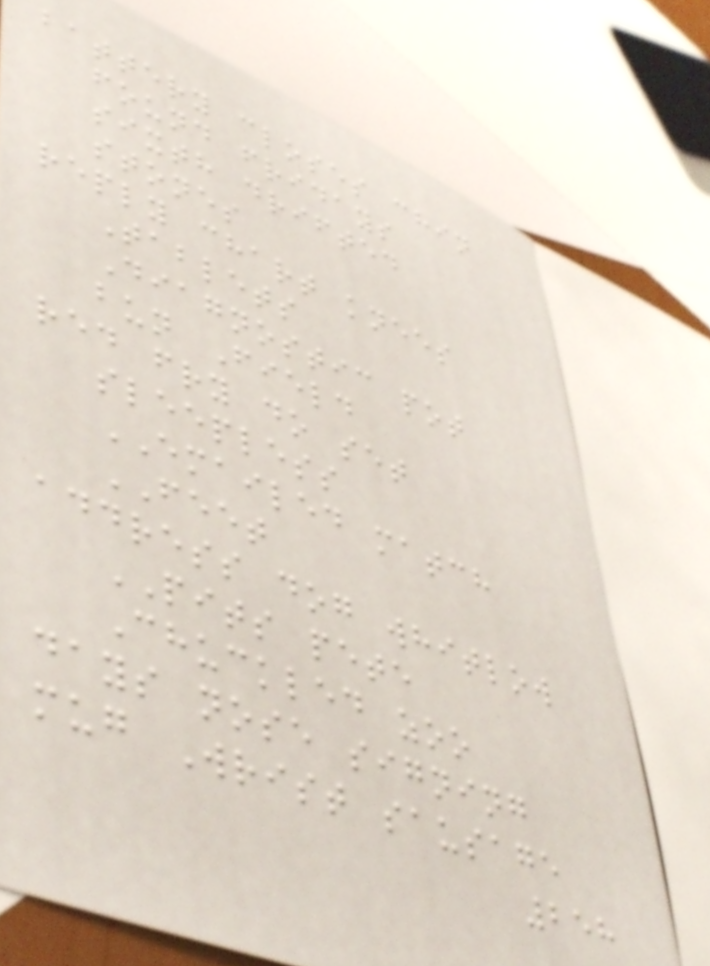battery closes chin
found fridays
sixth drifted
stones
reply chart knees
Tablets
Diagnostic pot
bun Field
red fry do set
sleepless
EMAILED match
FEET
address dog whitlow
PITS pete
Chuckled zoo
days nose signing
mug Wrist sausage
258
